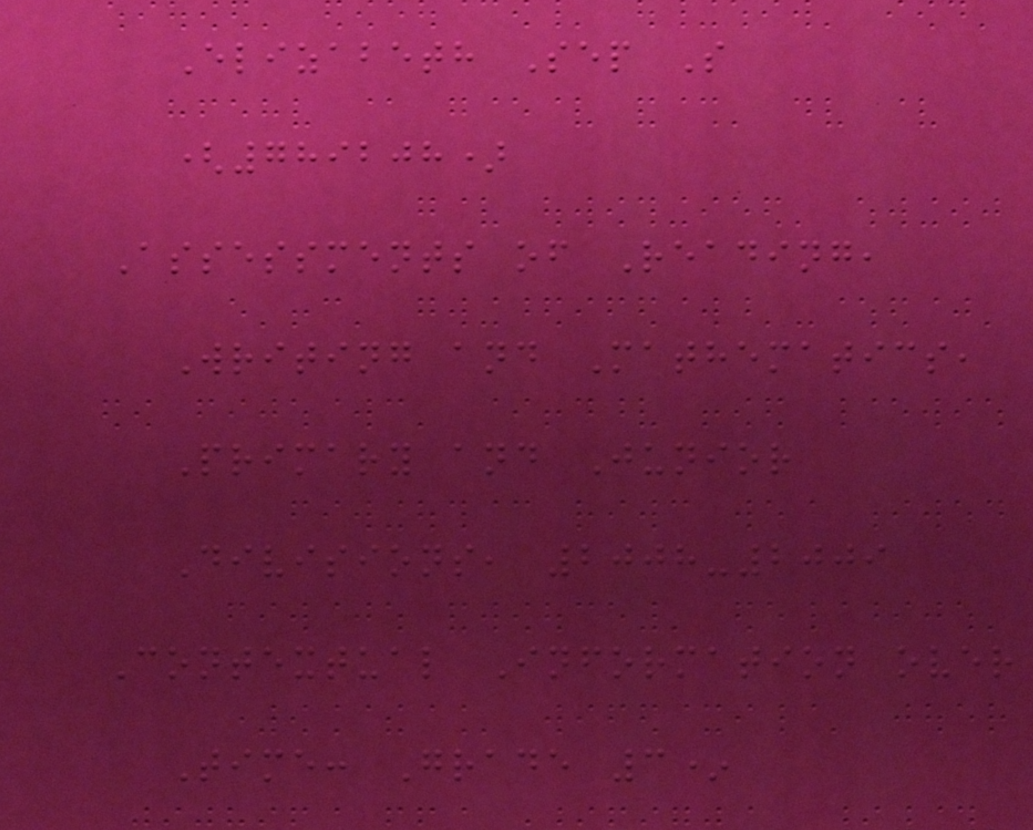Elizabeth Sep S
(789208)
Assessments of Reading,
Writing and Mathematics,
Primary and Junior
Divisions, 2008-2009
Contextual Information over
Time: Grade 3*
